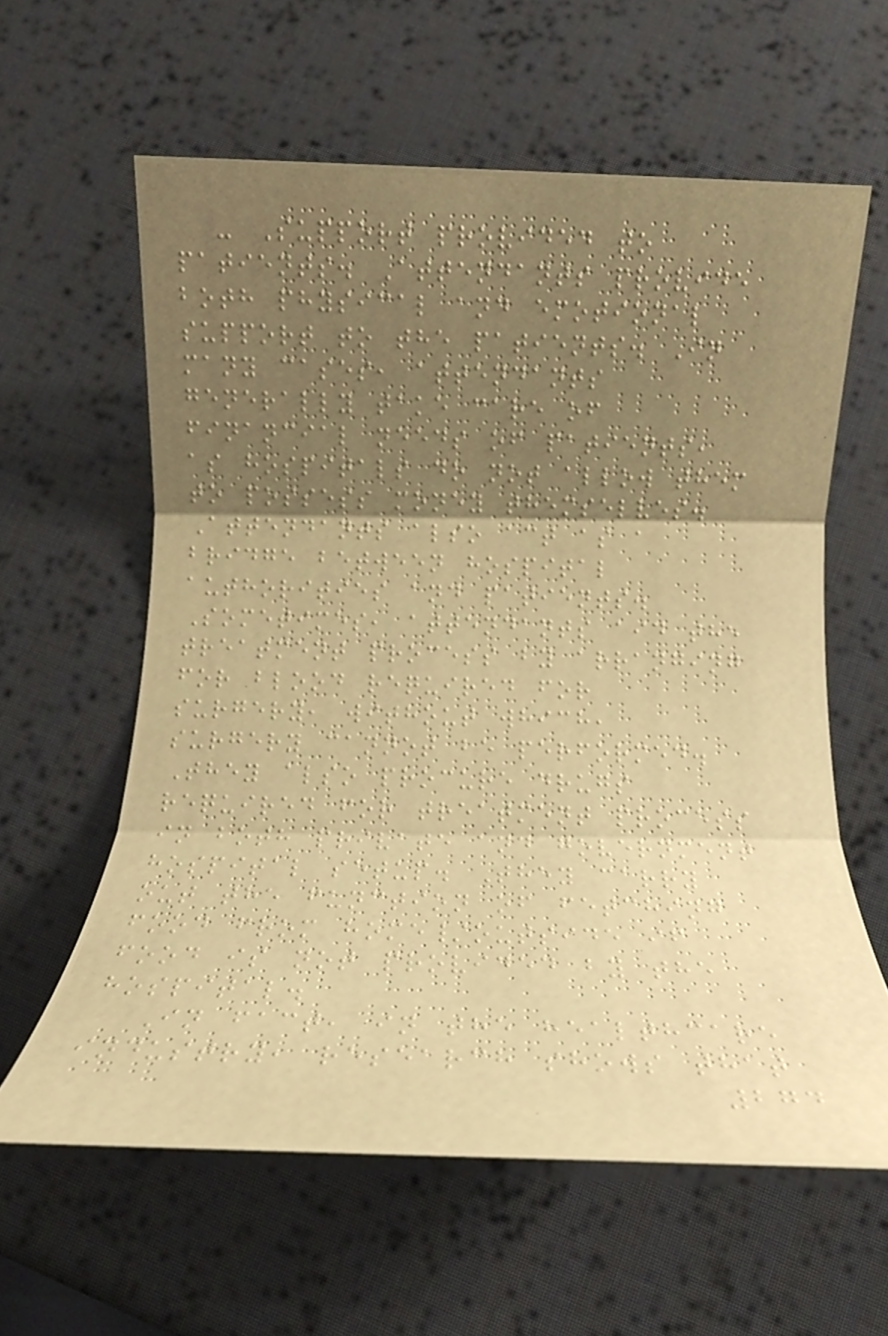- Support provided to
patients. Attendants provide
both physical and emotional
support to the patients. In
many cases, attendants
generally take care of
financial needs of patients,
as hospitals do not allow them
to possess money themselves.
Attendants also act as a
bridge between hospital
authorities and patients.
Sometimes, attendants aid the
treatment process by arranging
for blood required for
surgery, without which,
surgery cannot be performed.
They also procure drugs
required for treatment process
in both private and government
hospital setup. They carry
out the function of fetching
food from home/outside if
food is not provided by the
hospital.
In fact, in the healthcare
industry, research shows that
274
